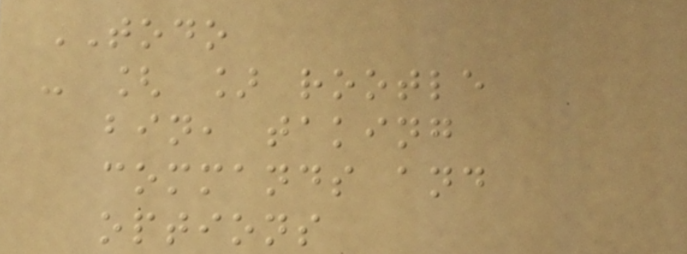TODO
- [ ] rootle
bin, taking
commands and
options
